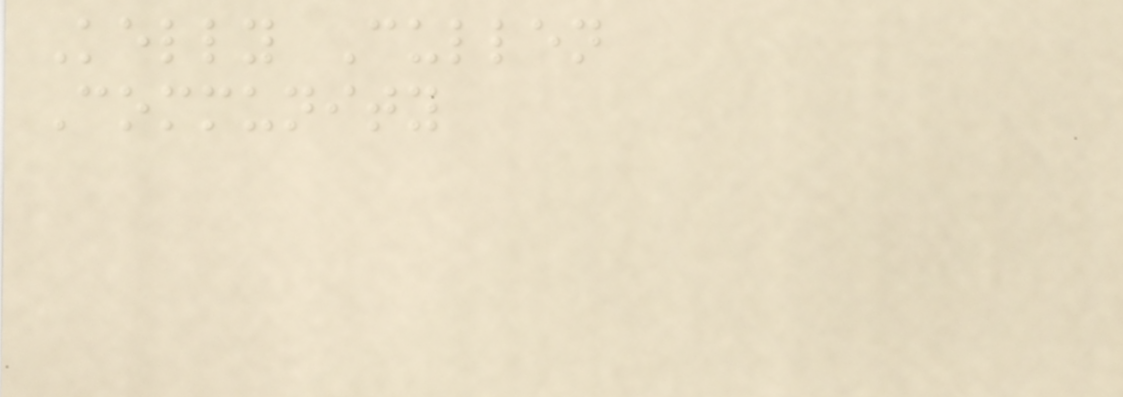Kelly Cullen
Community
